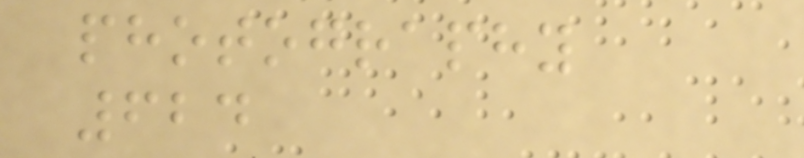photography
624
